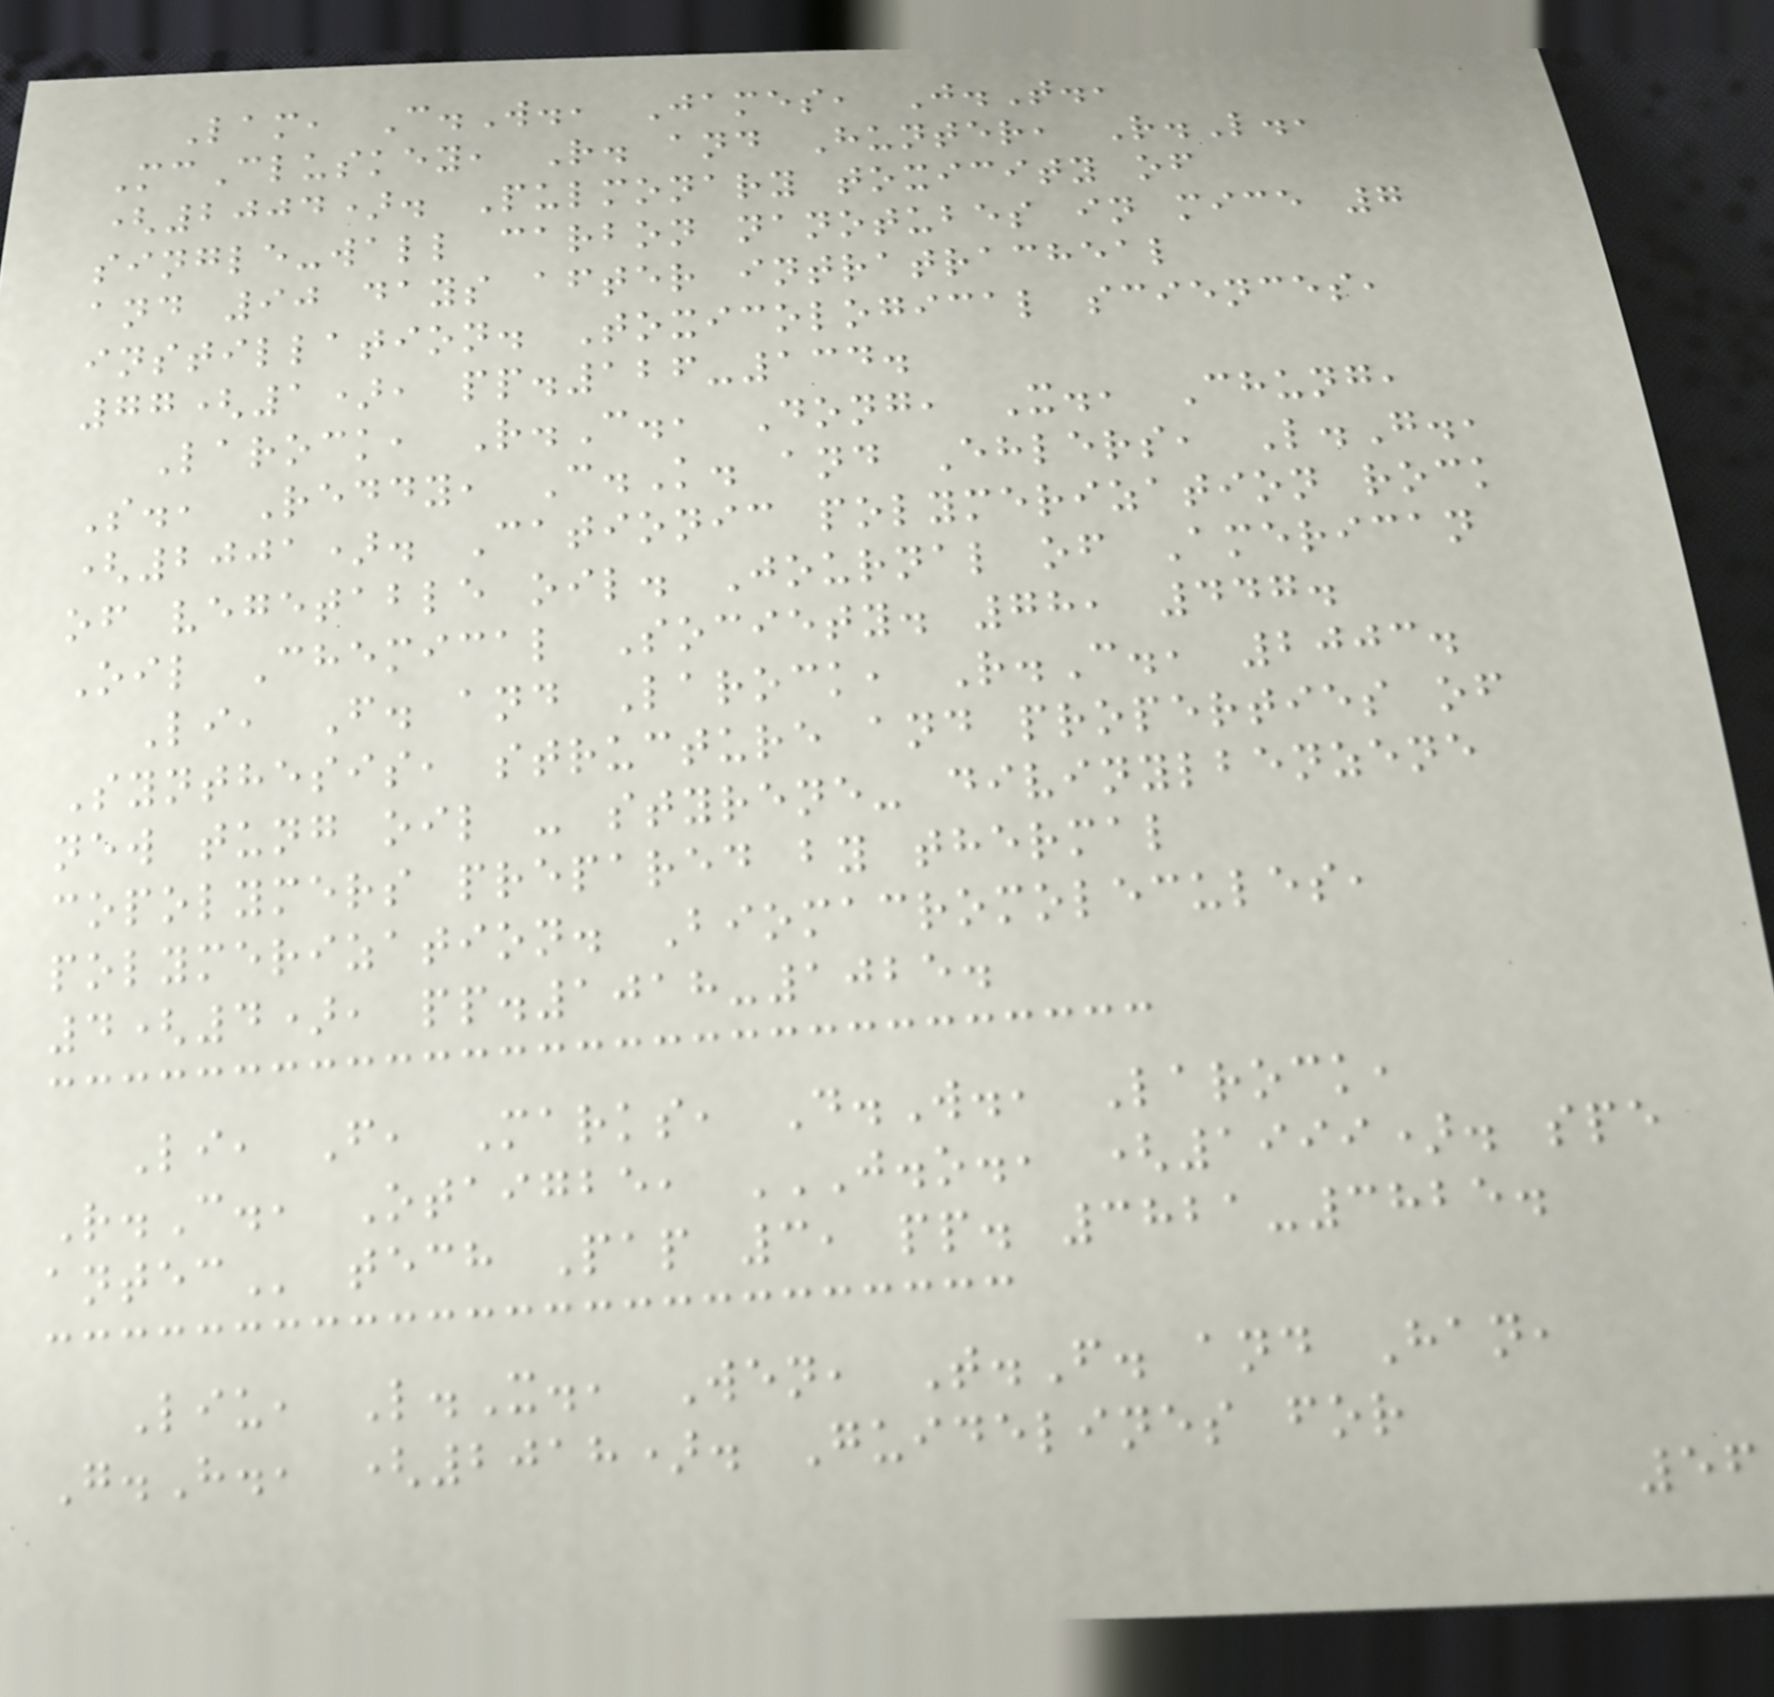Lam, C.W., James, J.T.,
McCluskey, R. and Hunter, R.L.,
(2004). Pulmonary toxicity of
single-wall carbon nanotubes in mice 7
and 90 days after intratracheal
instillation. Toxicological sciences,
77(1), pp.126-134.
Larock, R.C., Dong, X., Chung,
S., Reddy, C.K. and Ehlers, L.G.,
(2001). Cationic polymerization rock
of vegetable oil. Journal of American
Oil Chemical Society. 78, 447.
Li, F. and Larock, R.C., 2003.
Synthesis, structure and properties of
new tung oil - styrene- divinylbenzene
copolymers prepared by thermal
polymerization. Biomacromolecules,
4(4), pp.1018-1025.
Li, F, Marks, D.W., Larock,
R.C., Otaigbe, J.O., (1999). SPE
ANTEC tech Pap 3, pp. 3821-3825.
Liu, L.X., Wen, T.F. and Han,
G.H., (2018). Guidelines for
56
